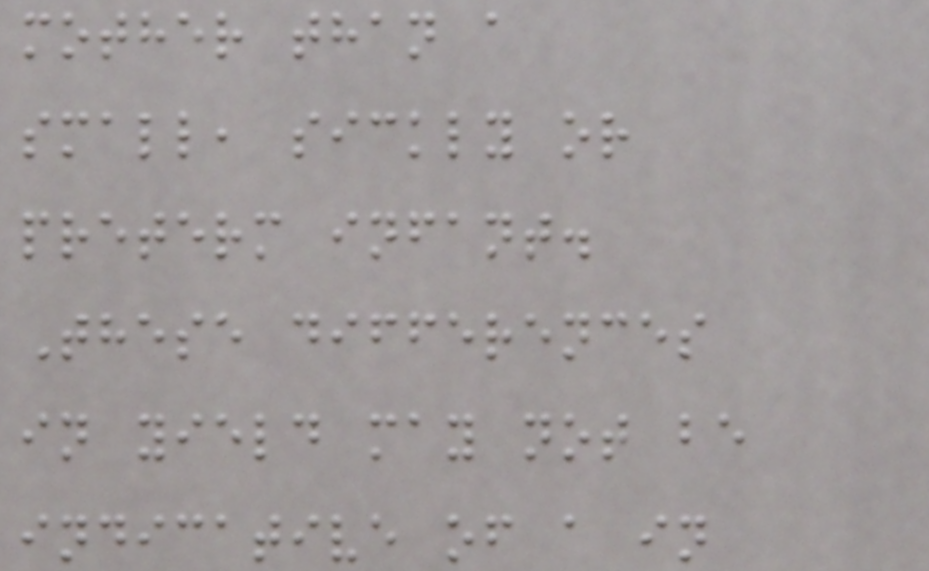mother than a
small, sickly or
preterm infant.
These differences
in yield may not be
indicative of a in
